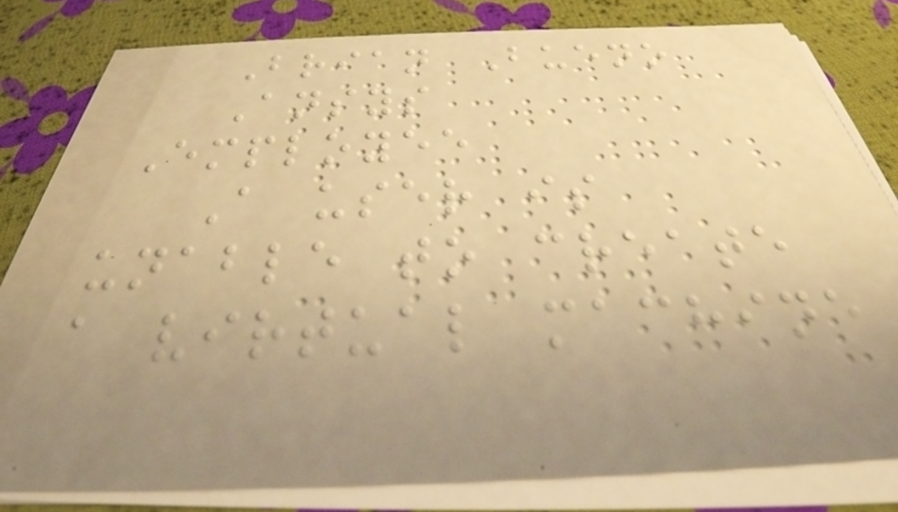Brian Bueno
Ansys
Employee
A user is
unable to create
a virtual machine
